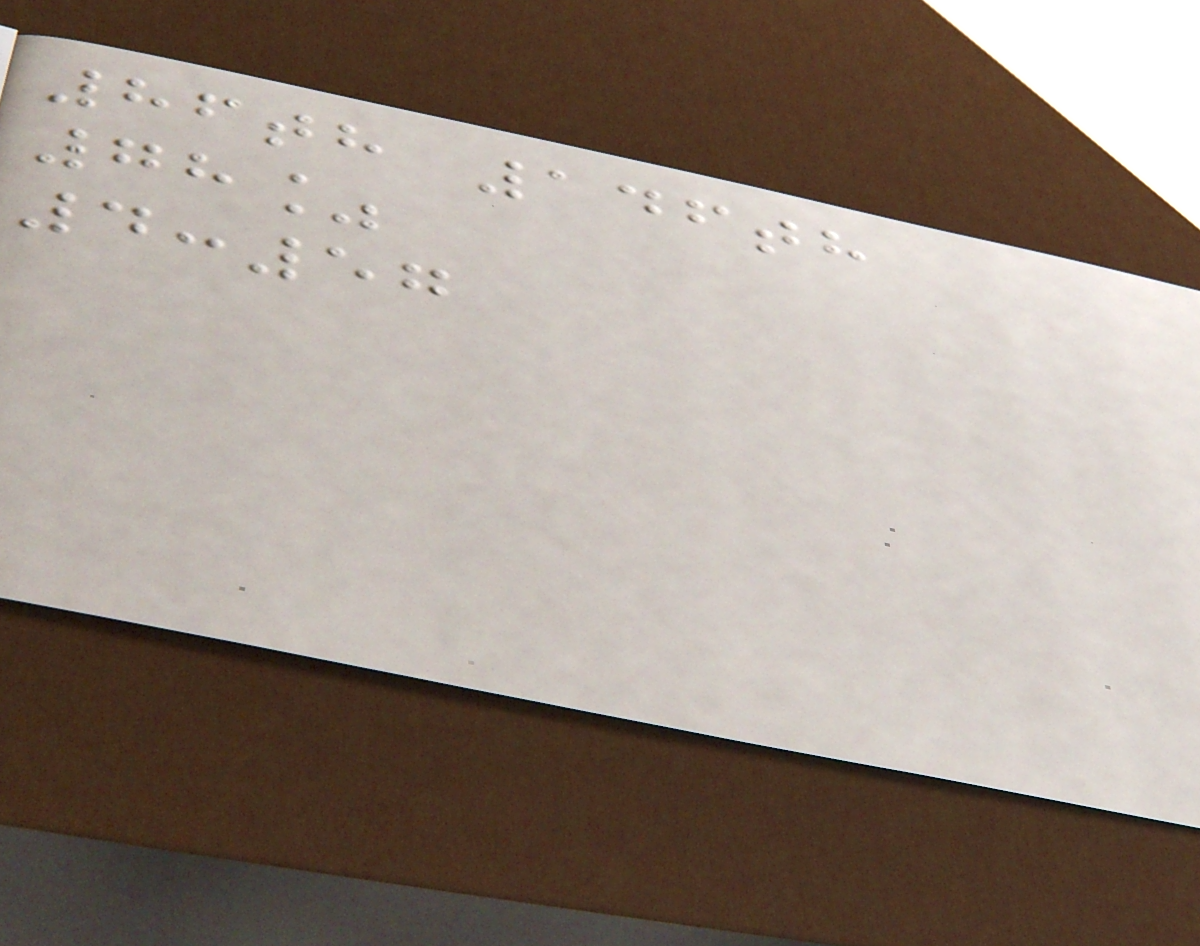86th 146th
78%
4:57
